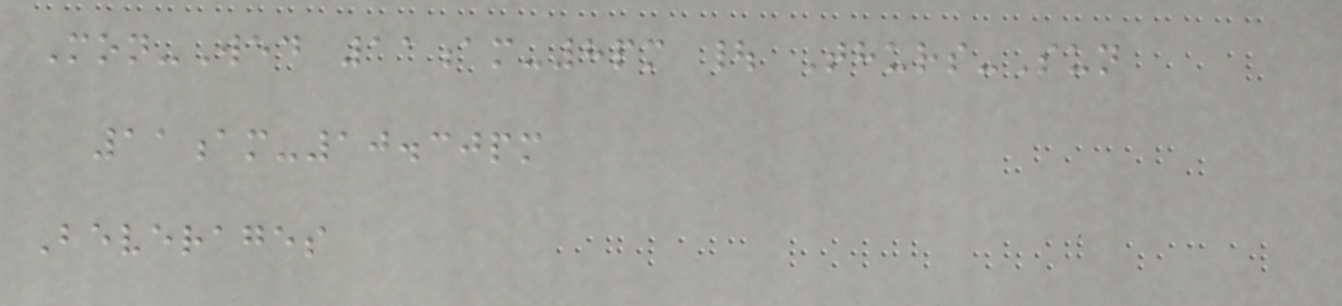Mon-Wed 11am-8pm | Thurs-Sun
11am-10.30pm
Beverages
